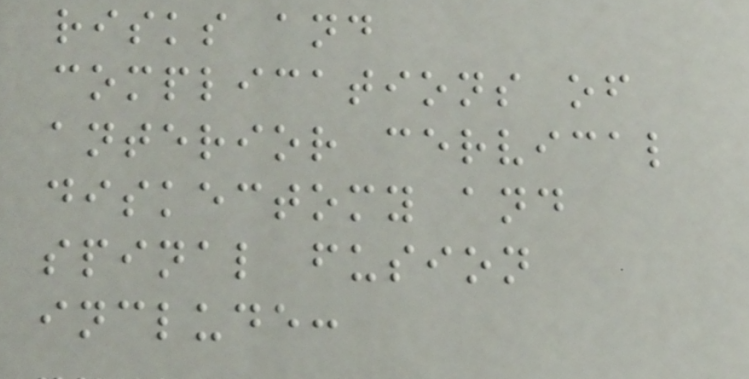risks and
complications of
anterior cervical
diskectomy and
spinal fusion
include:
